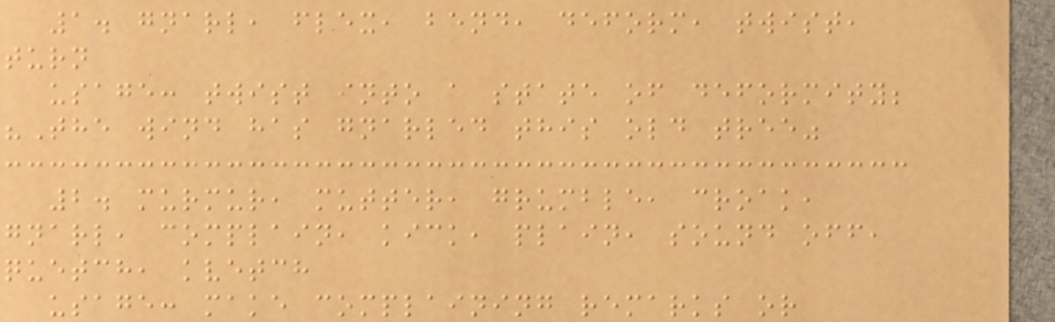1. gnarl, flex, bend, deform, twist,
turn
usage: twist into a state of deformity;
"The wind has gnarled this old tree"
2. murmur, mutter, grumble, croak,
gnarl, complain, kick, plain, sound off,
quetch, kvetch
usage: make complaining remarks or
